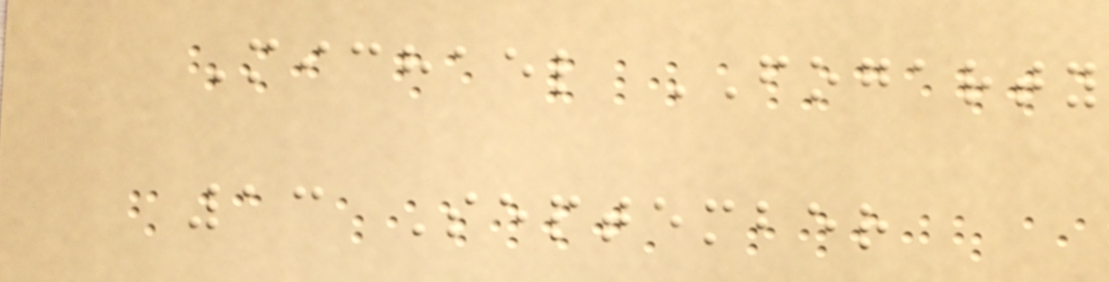Michael FOGARTY
13 September
